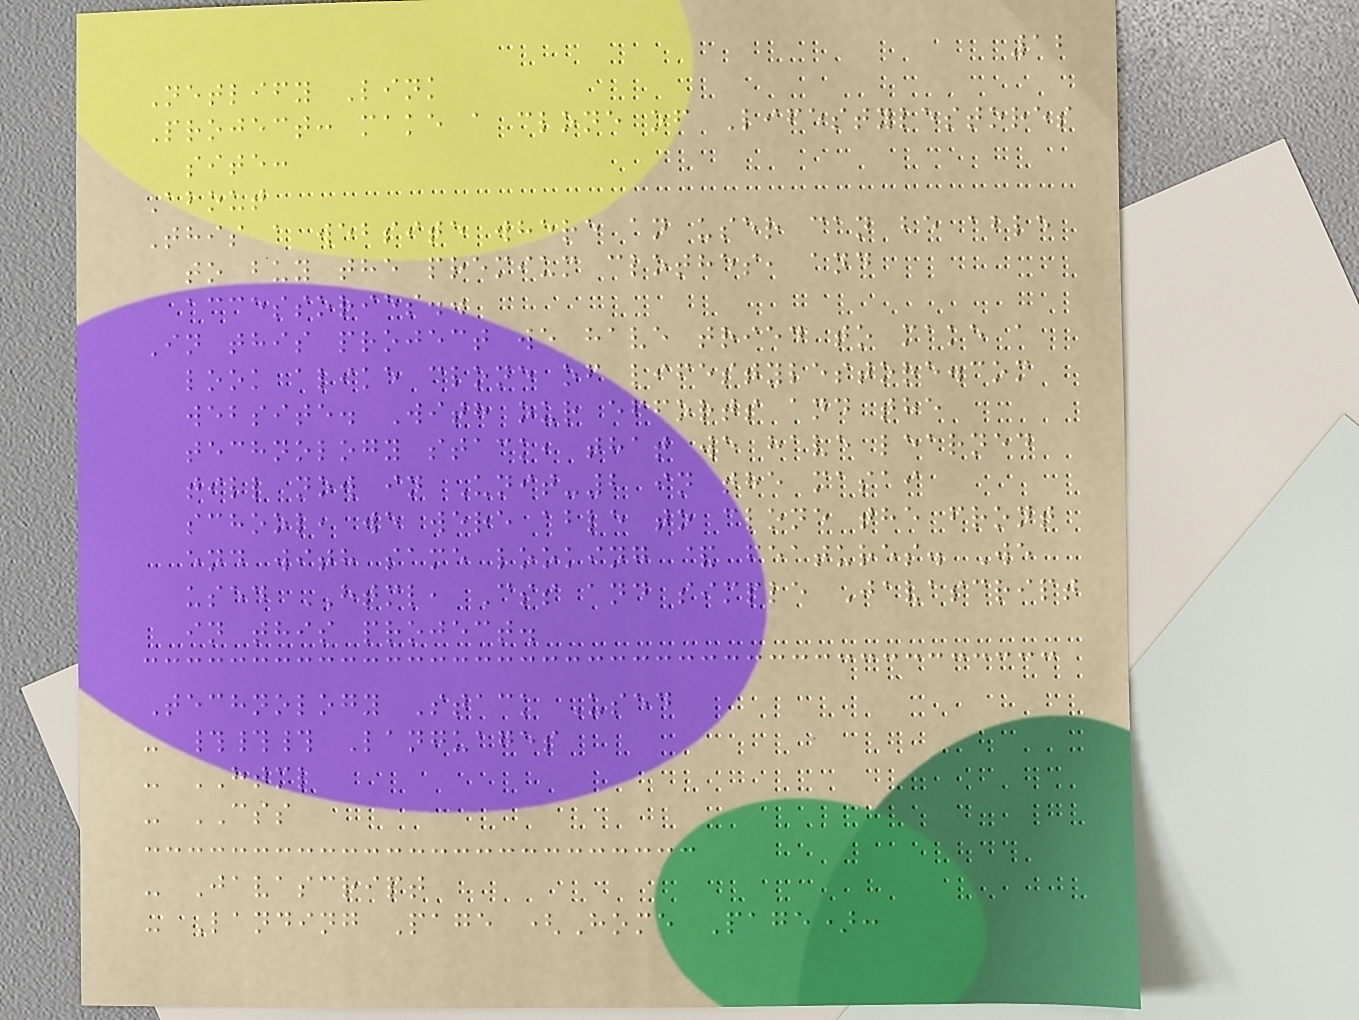12
Netlify Link
Project: make a clone of Lifestylestores
site:
About
This a website where an user can be able
to buy the premium clothes, and
accessories..
In this project we have tried to make a
look alike clone of lifestylestore.com
website. With our efforts and the
technology stack, that we have learned
till now in Unit-2 in the masai
school, we were able to clone the front
end with same looking & features. We
used HTML, Css and simple Javascript
in this project.
Technology Stack Used
- ### Languages
- HTML
- CSS
- Javascript
- Landing Page (Home Page):
